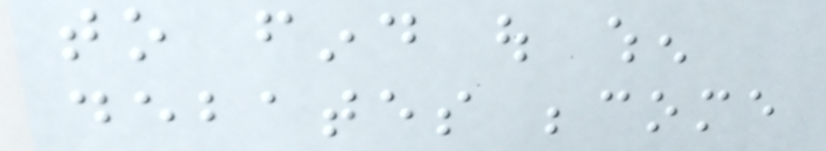to find out when
debates become
